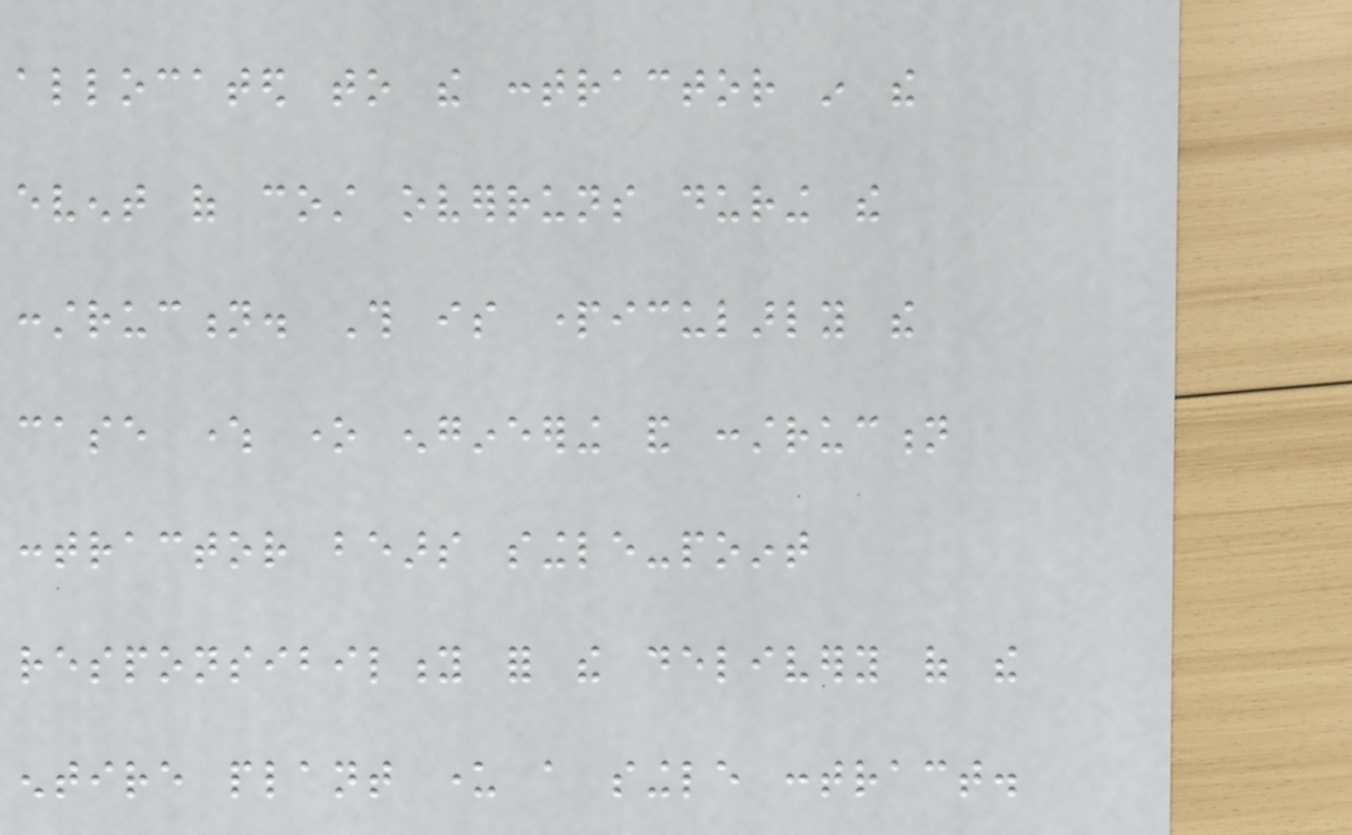allocated to the contractor in the
event of cost overruns during the
construction. This is particularly the
case where one engineering and construction
contractor bears single-point
responsibility for the delivery of the
entire plant under a single contract.
